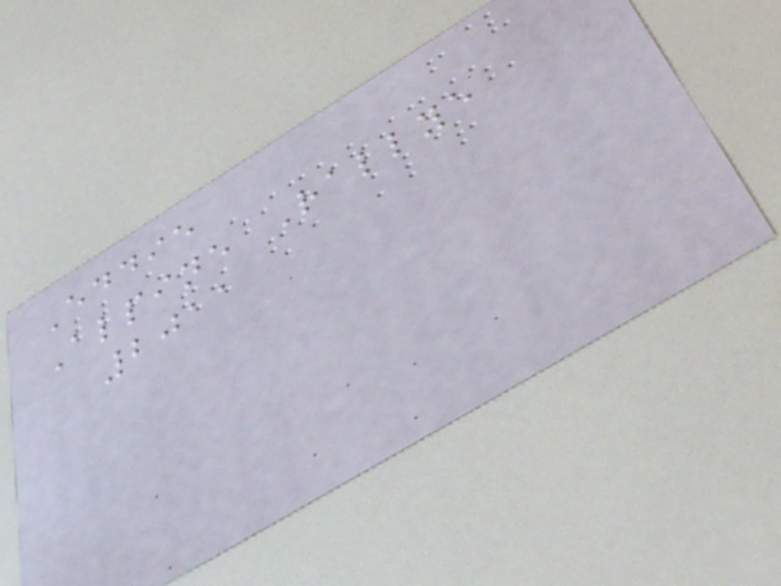Eddie
Alpine Rallye
2011
